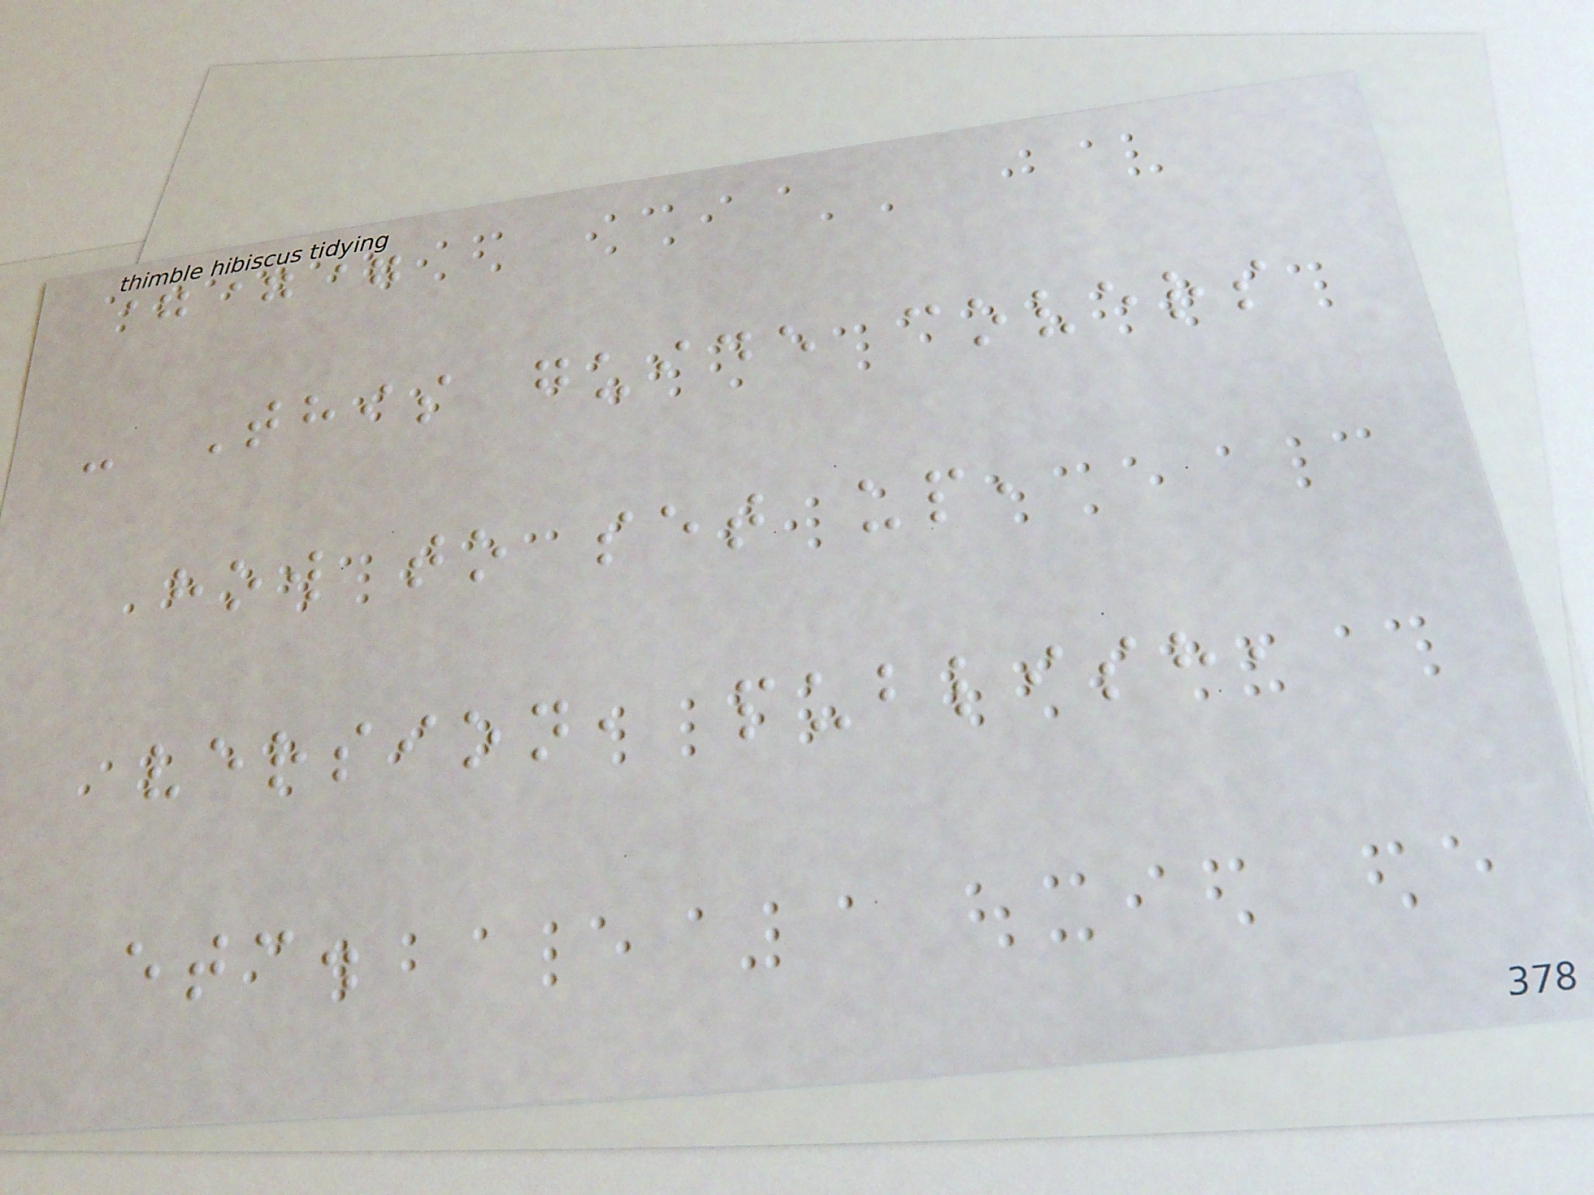===
- This guide covers
how to set up,
version, publish,
etc.
